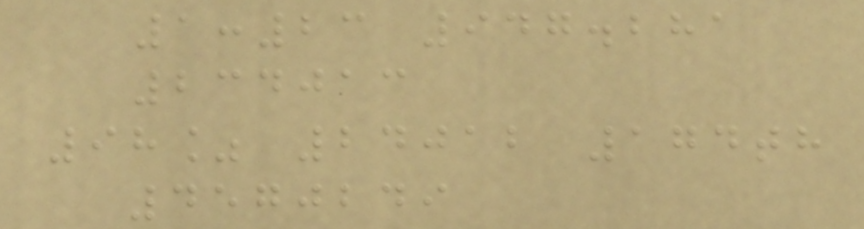1:23 947.281
234013
98% 24012 174th
4570249
